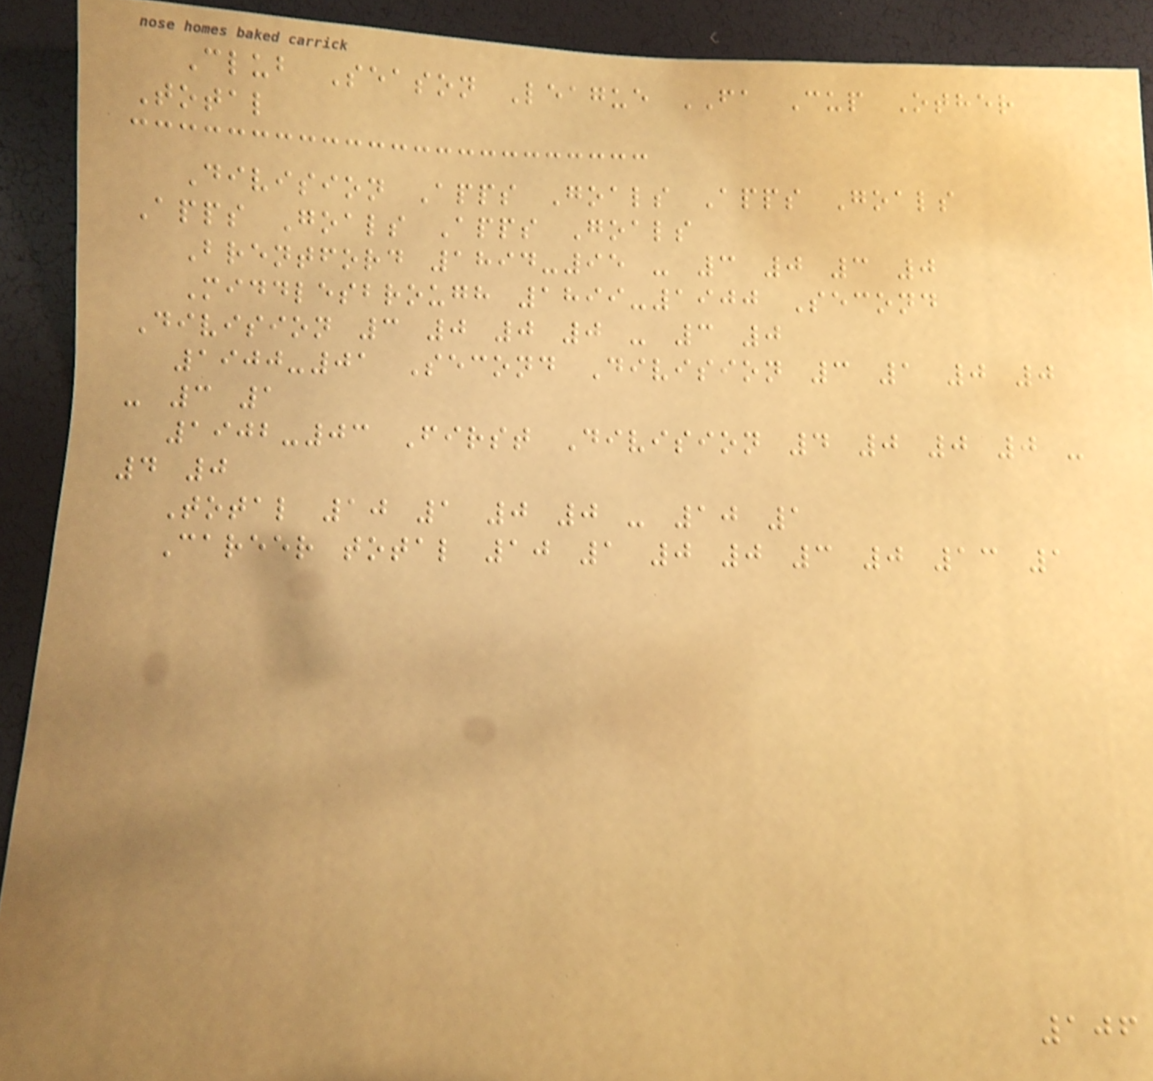Club Season League FA Cup Other
Total
Division Apps Goals Apps Goals
Apps Goals Apps Goals
Brentford 1894-95 - 3 0 3 0
Middlesbrough 1899-1900 Second
Division 3 0 0 0 - 3 0
1900-01 Second Division 3 1 0 0
- 3 1
1902-03 First Division 4 0 0 0 -
4 0
Total 10 1 0 0 - 10 1
Career total 10 1 0 0 3 0 13 1
106
